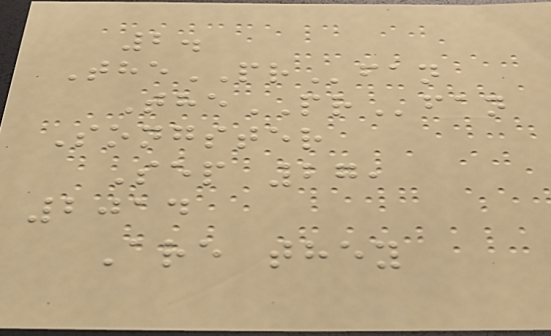2.
ThePRfan
ThePRfan
Songster
Sep 27,
2014
Are they
